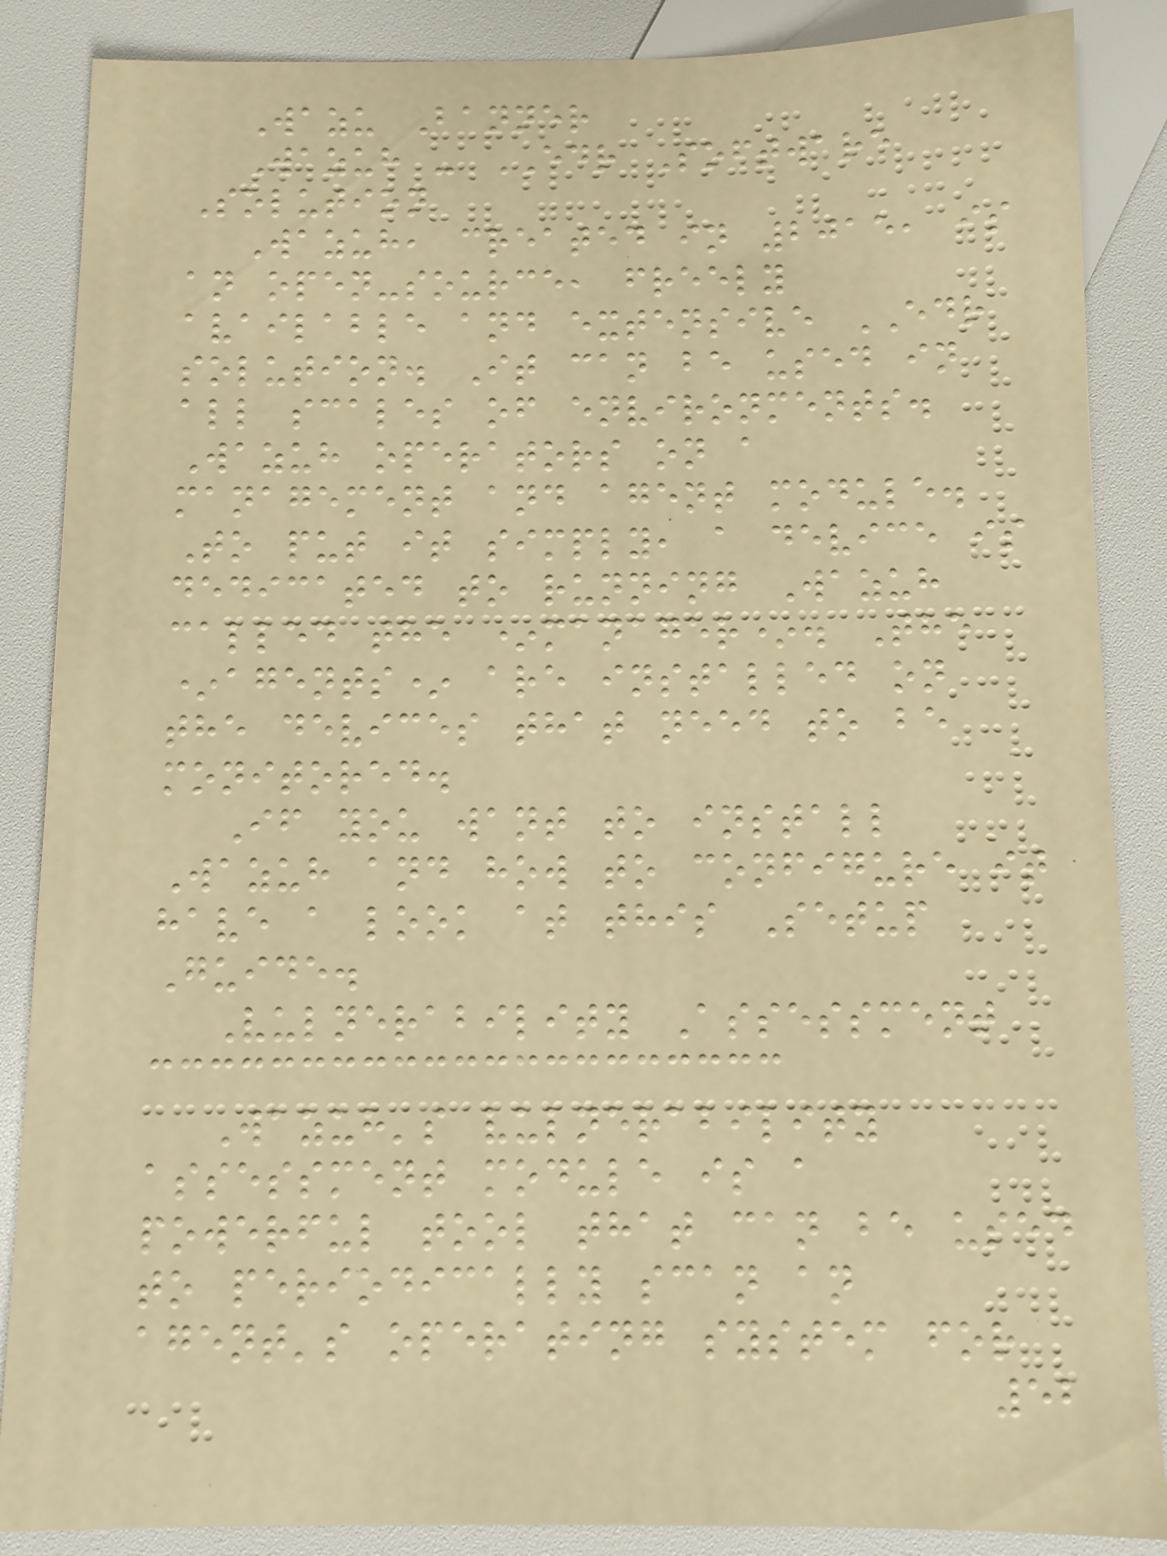Wazu Banner
Wazuh - EDR Software
Solution
Wazuh, created in 2015, is
an open-source, freely
available and extensive EDR
solution. It can be used in
all scales of environments.
Wazuh operators on a
management and agent module.
To put it simply, a device is
dedicated to running Wazuh
called the *manager*. The
*agents* are installed on
the devices that need to be
monitored.
If you want to install
Wazuh and how to configure it
have a look at this Setup
Guide.
Vulnerability Assessment
Wazuh's vulnerability
assessment module is a
powerful tool that can be used
to periodically scan an
agent's operating system for
52
